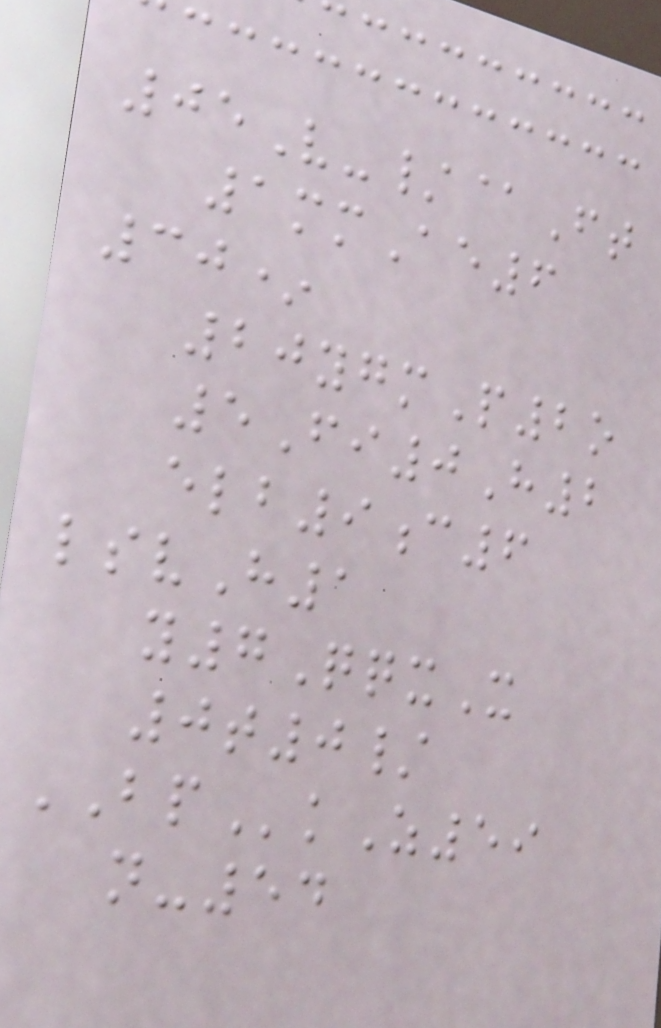05V-/@Ft
1mmAe6
30*
20ygmP2o
5Fi0H2
elb9c6
lsvH1
y7QqxX
0t0/
BPkZ59
n-54
